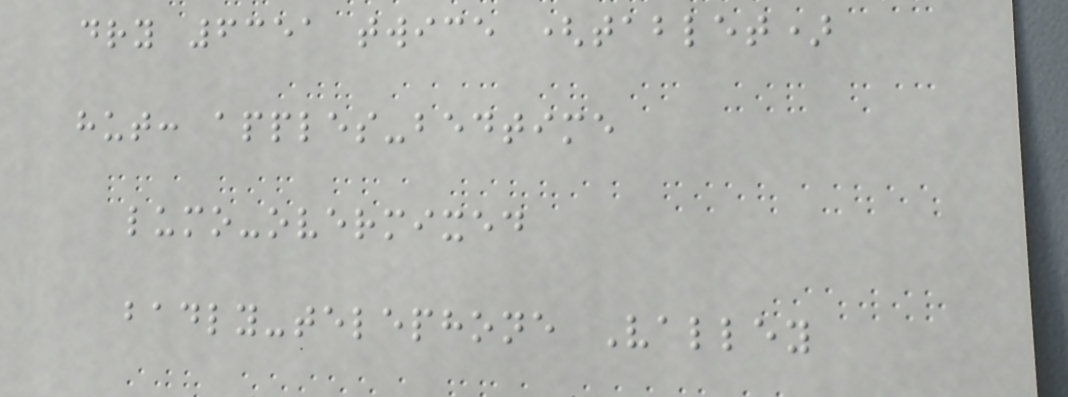dry 6351 twice (tablet)
hut: apples-bedtime
lumo-overmixed
badly-telephone Valley
